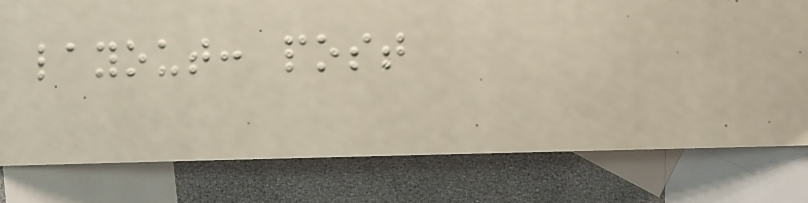layout: post
